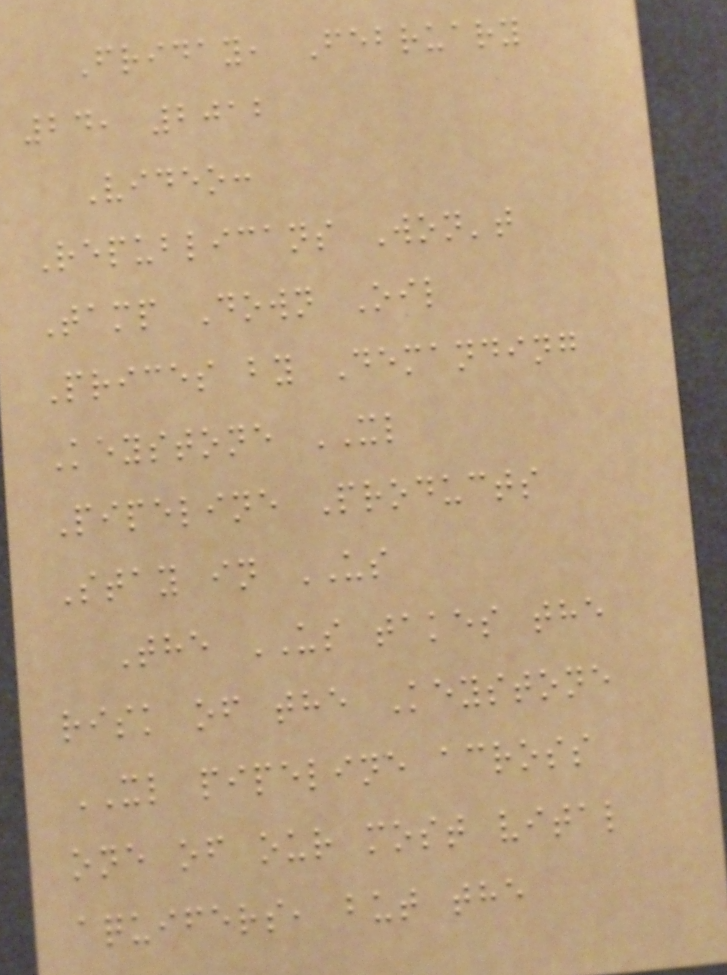Friday, February
24, 2012
Video:
Republicans Won't
Tamp Down Oil
Prices by Demanding
Keystone XL
Pipeline Products
Stay in US
The US takes the
risk of the Keystone
XL pipeline across
one of our most vital
aquifers, but the
